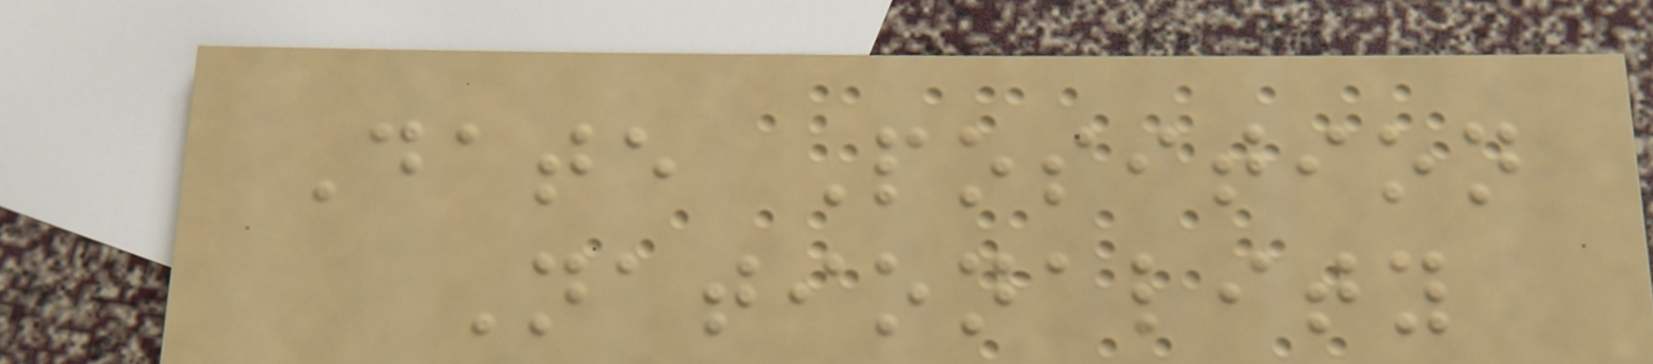Date Position
Nationality
